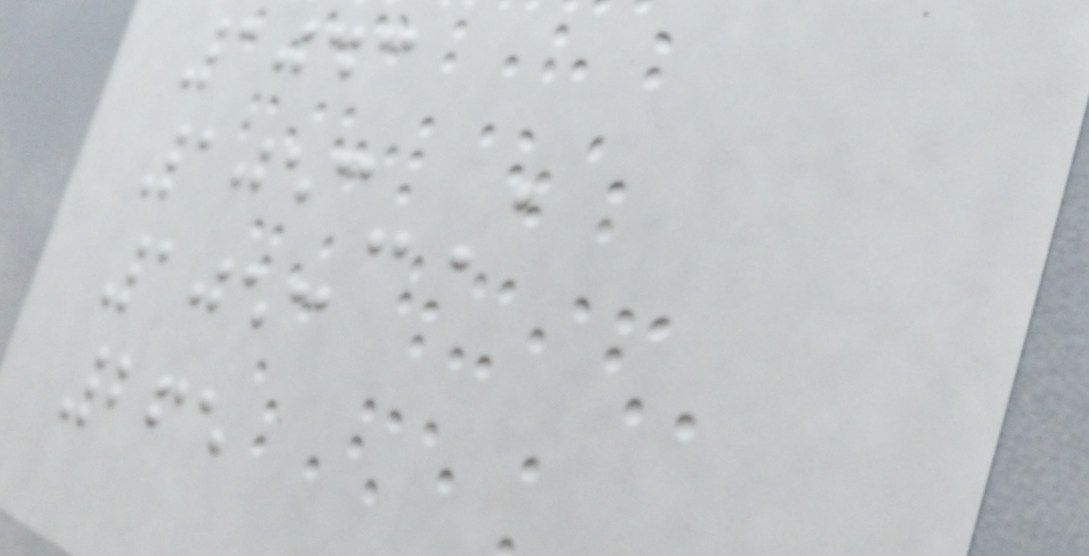1043
1053-A
1053
265
